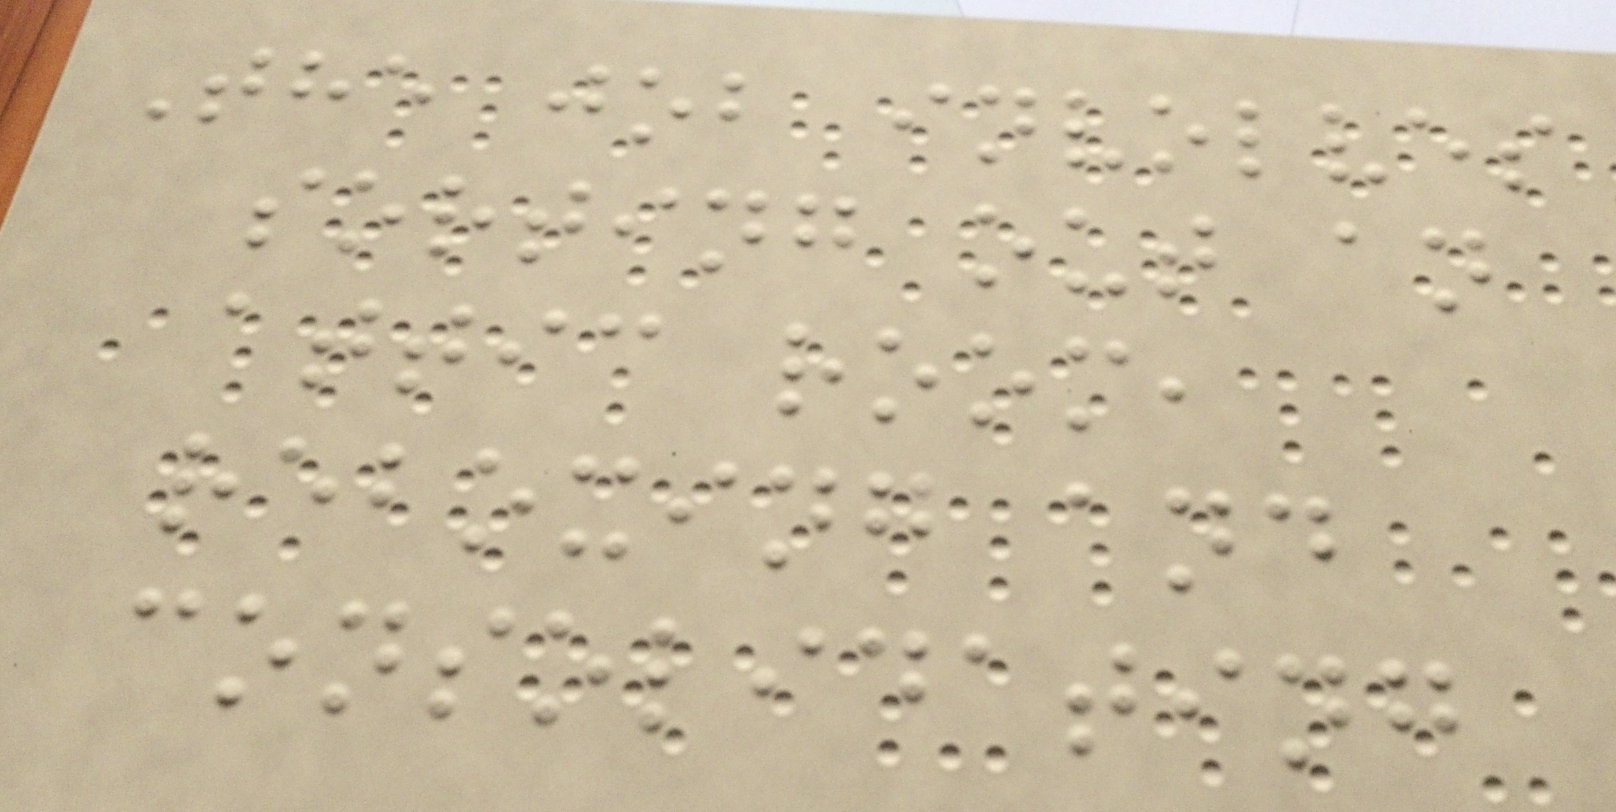The job involves
sorting out an
attic room,
reboxing and
consolidating
